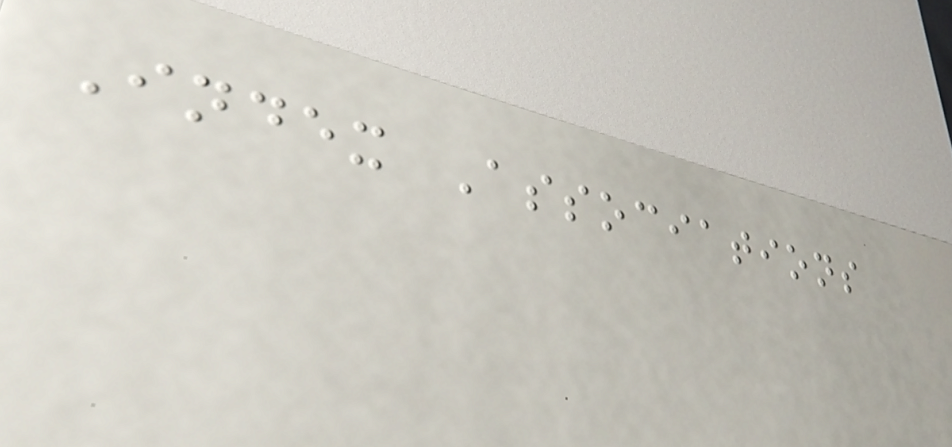Index Associations
